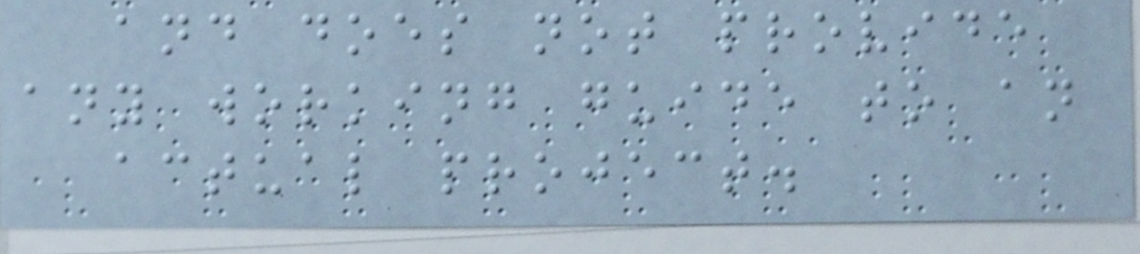and does not provide
any working guide to an
actual project.
